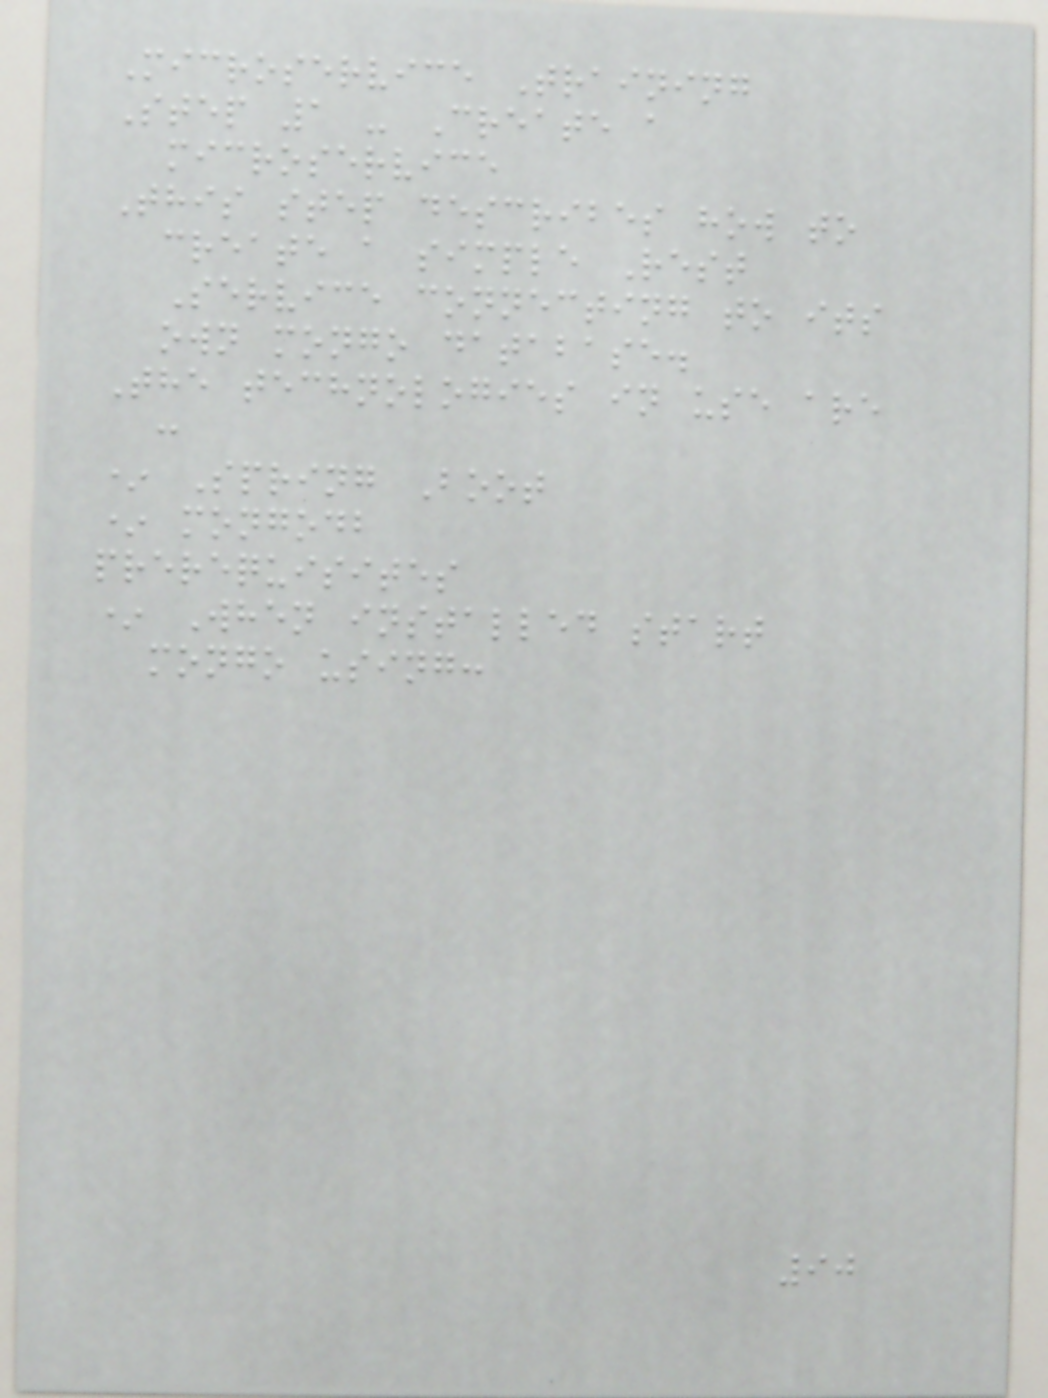Microservice Training
Step 1 - Create a
microservice
This step describes how to
create a simple Rest
Service connecting to its
own mongo database.
The technologies in use are
:
* Spring Boot
* mongodb
prerequisites
* When installed start
mongo using:
90
